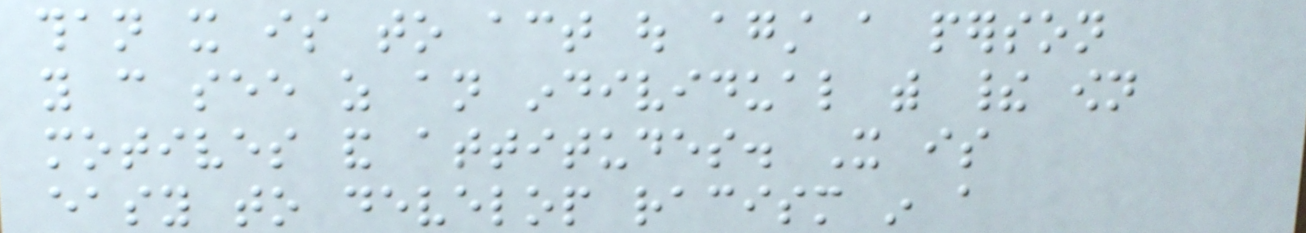than it is to act out against a person
you can see as an individual with their own
motives and attitudes. It is
easy to develop racism in a
